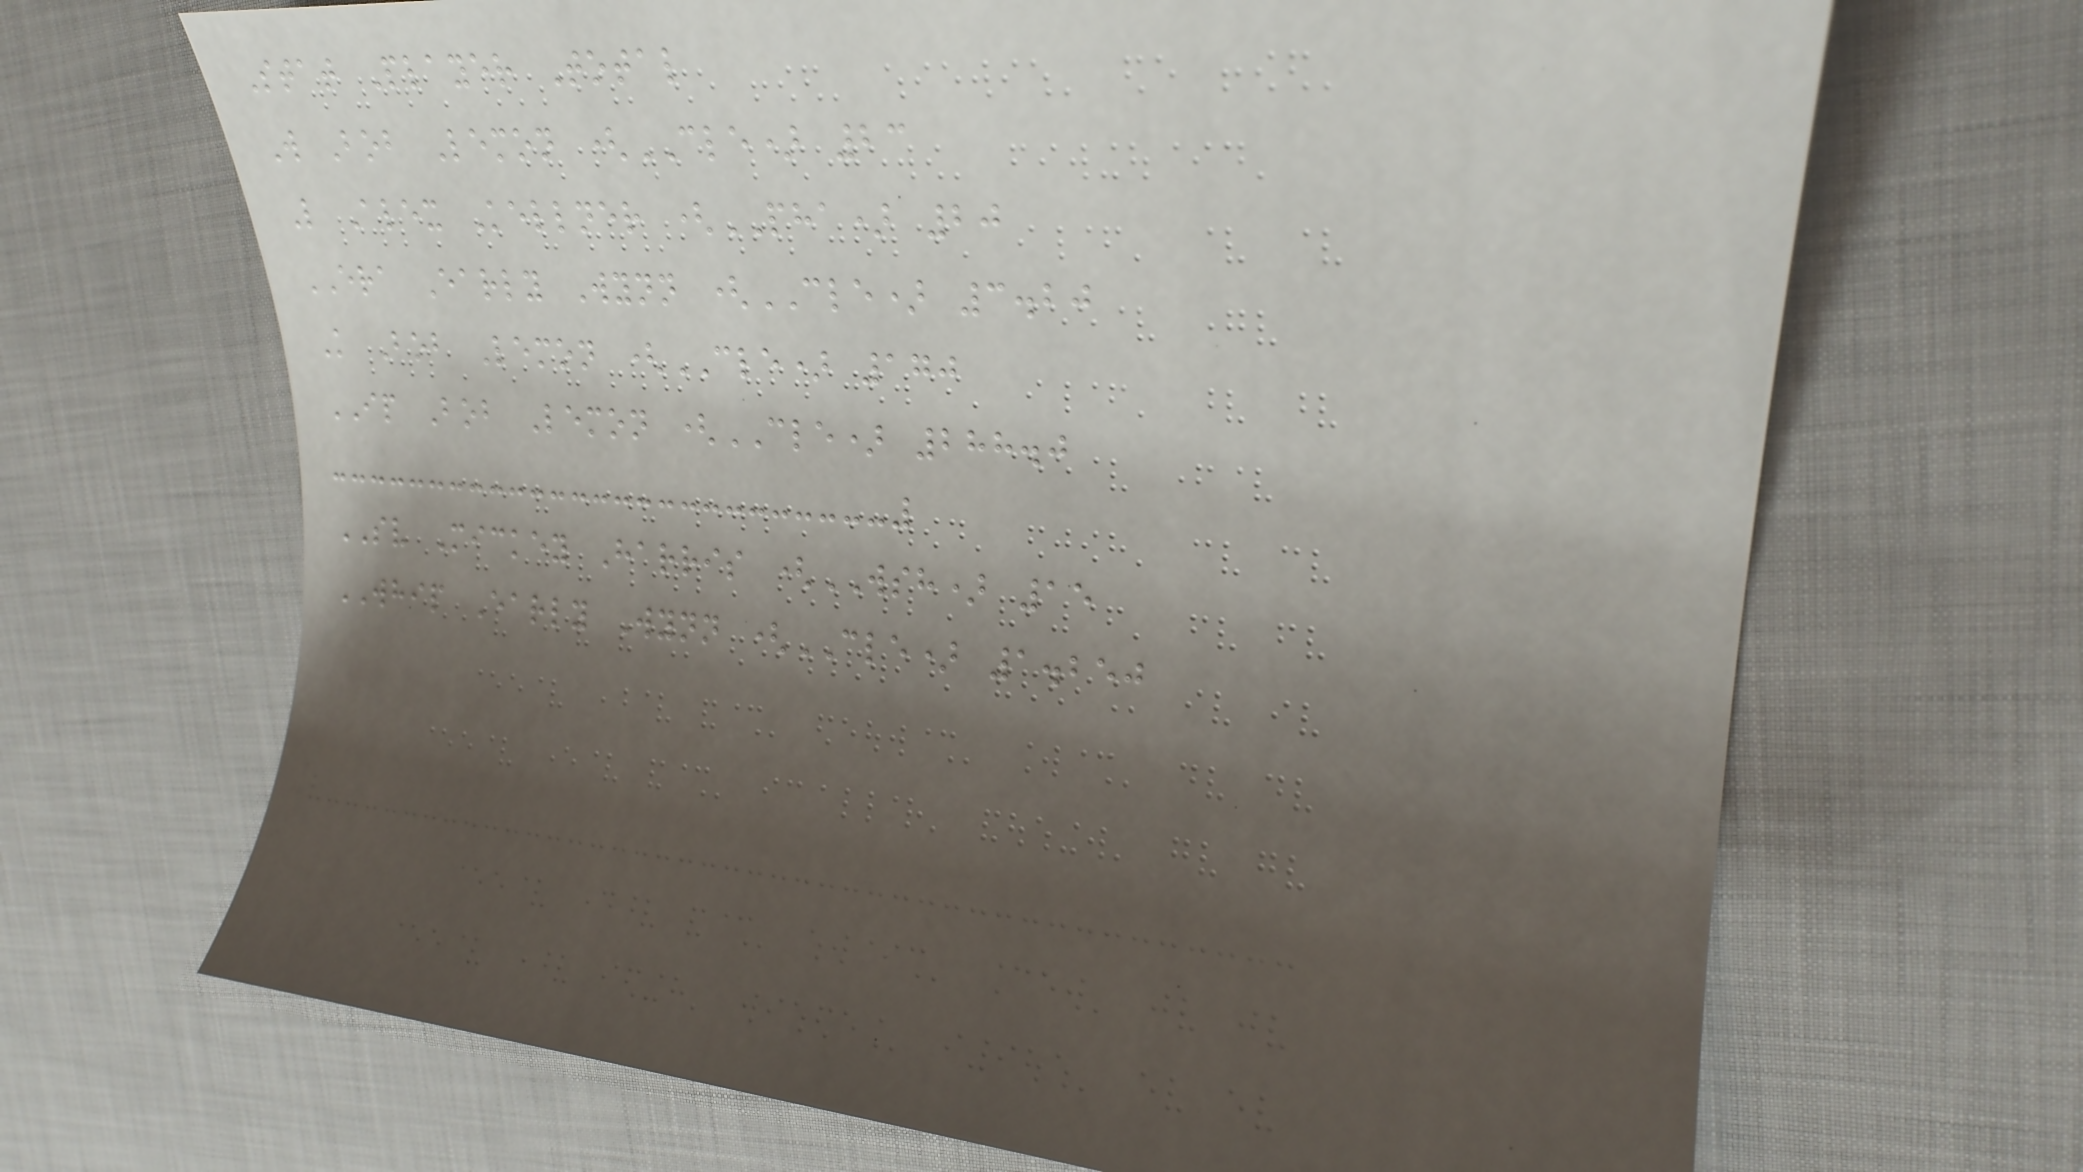Stat Player Total
W Bob Lemon (CLE) 23
L Alex Kellner (PHA) 20
ERA Early Wynn (CLE) 3.20
K Bob Lemon (CLE) 170
IP Bob Lemon (CLE) 288.0
SV Mickey Harris (WSH) 15
WHIP Early Wynn (CLE) 1.250
